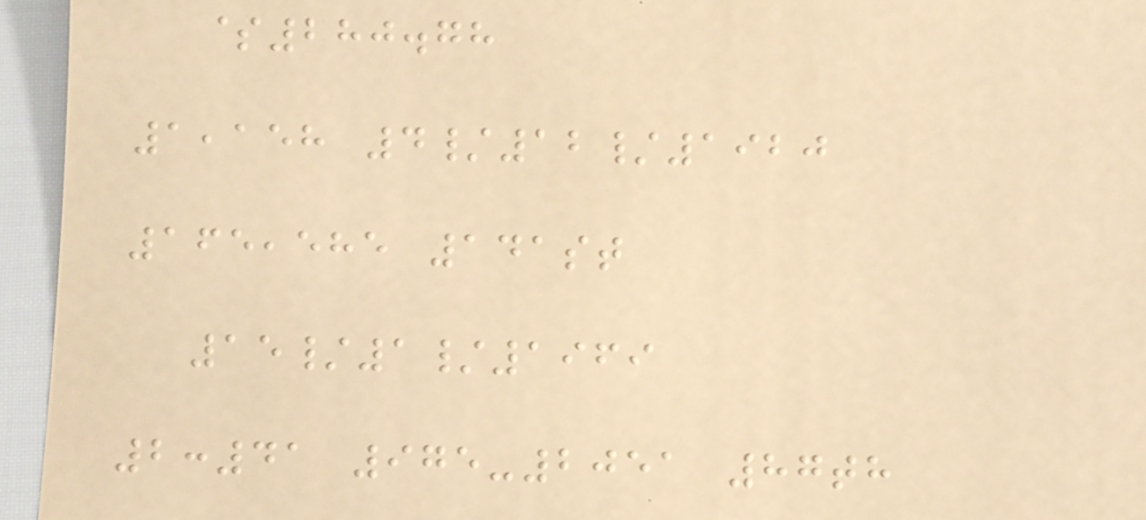$280.78
1,158 4/12/1920
165,585 141st
15/1/1969
2:41 975-2051 87th
